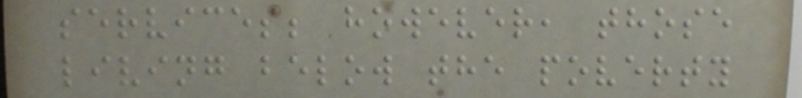services; however, those
living below the poverty
